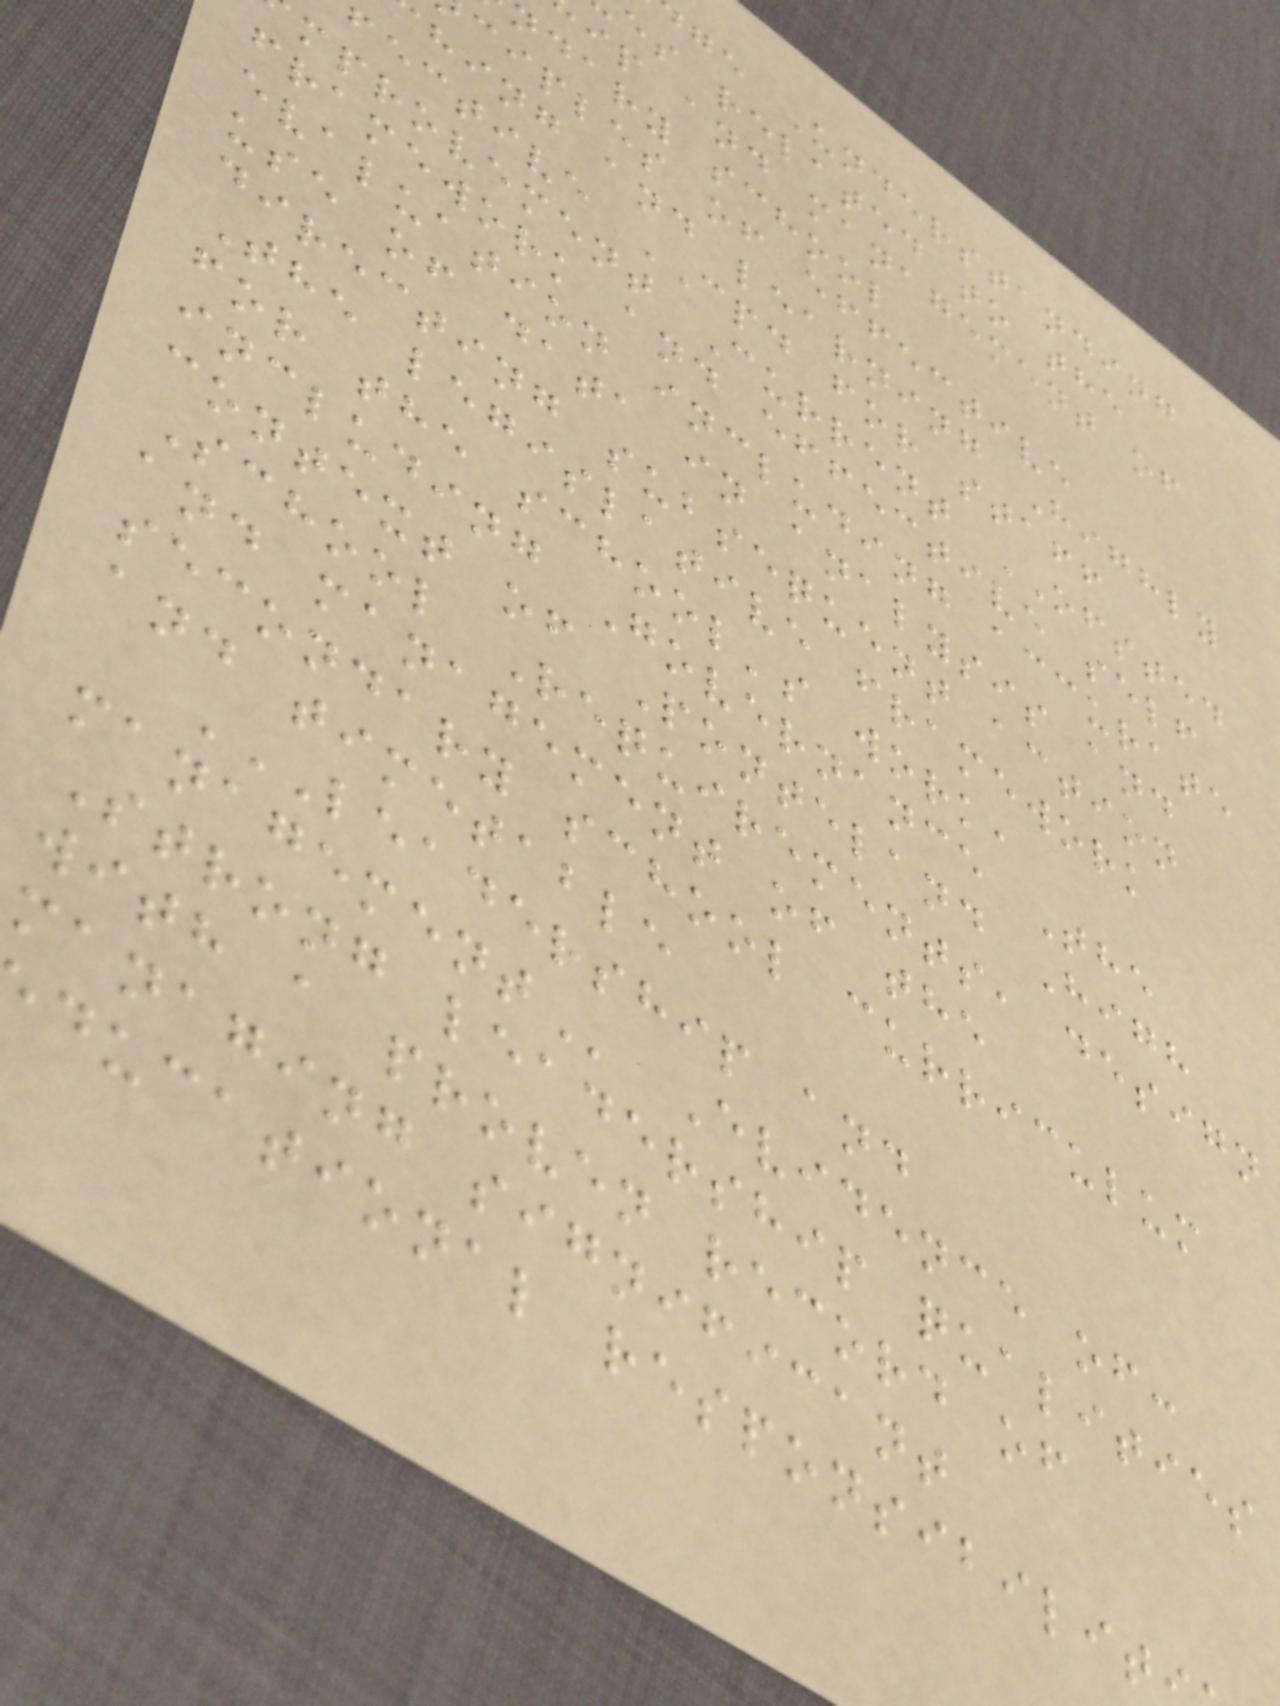ge Understanding
es related to the
ip and management of
ndary school
ciples of effective
hing and learning Highly
fective CPD for staff
mprovement Current OFSTED
framework and effective self
evaluation including accurate
use of data in analysis and
directing subsequent action
The legislative framework
for the school's work,
including Governance The
context of Ponteland High
School Requirements, design
and management of the
secondary school curriculum
and timetable
LEADERSHIP AND
Evidence of:
Strong leadership qualities
with a proven record of
managing significant
ducational responsibilit
